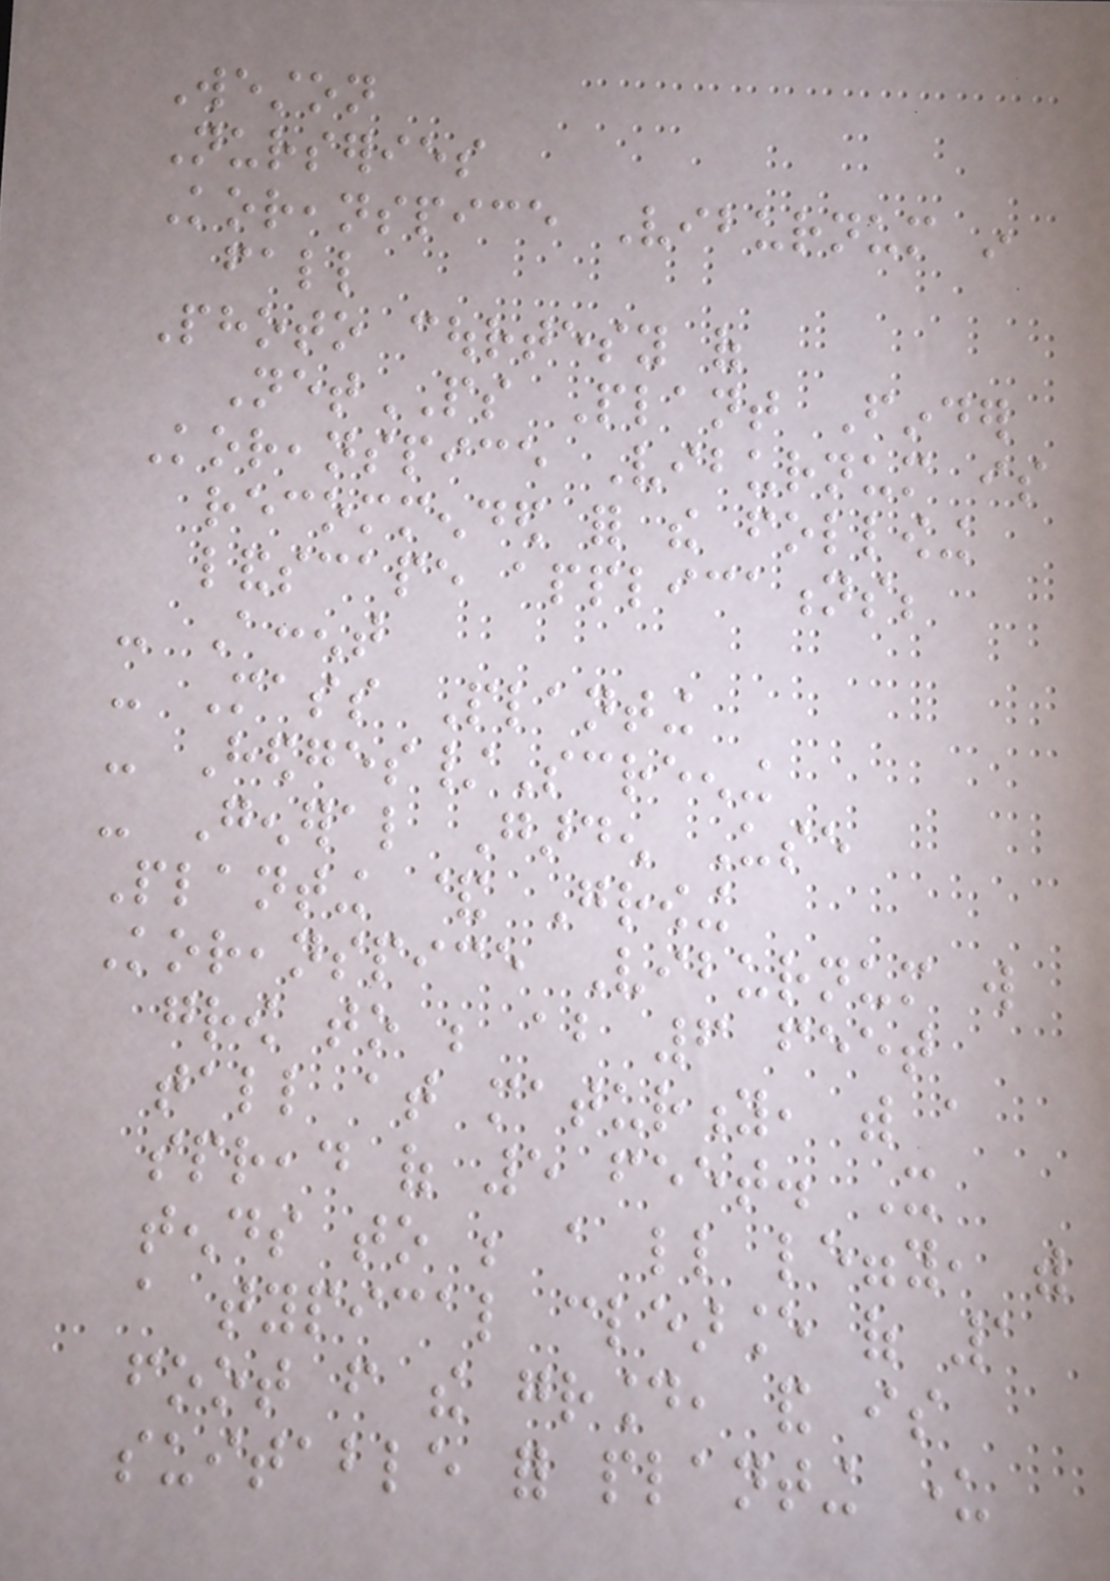Weston
Nurseries
Koreanspice Viburnum in
fall
Photo courtesy of
NetPS Plant Finder
Koreanspice Viburnum is
recommended for the following
landscape applications;
- Accent
- Mass Planting
- Hedges/Screening
- General Garden Use
Planting & Growing
Koreanspice Viburnum will
grow to be about 6 feet
tall at maturity, with a
spread of 5 feet. It
tends to be a little leggy, with
a typical clearance of 1
foot from the ground, and is
suitable for planting under
